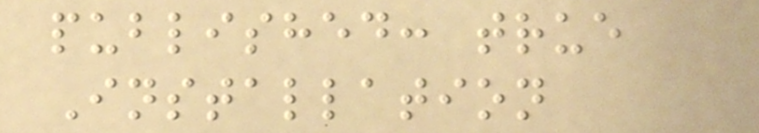published: true
Installation
